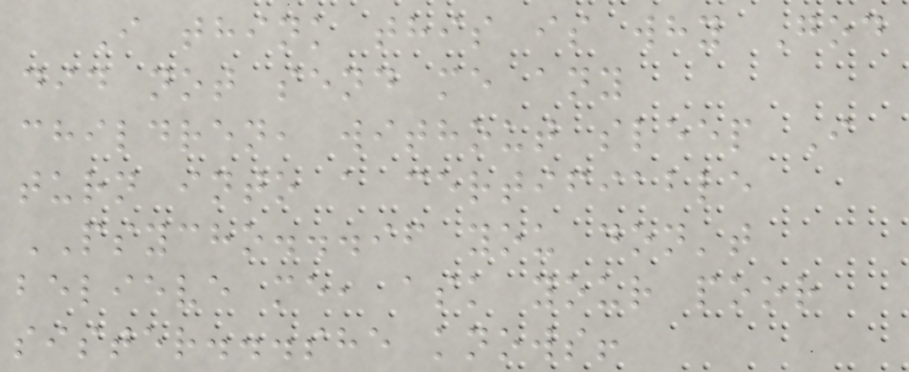I think this is why God
did not send me any
children, without sleep I
turn into a certifiable
PSYCHO...if you don't
believe me, ask your poor
sister...she knows!
